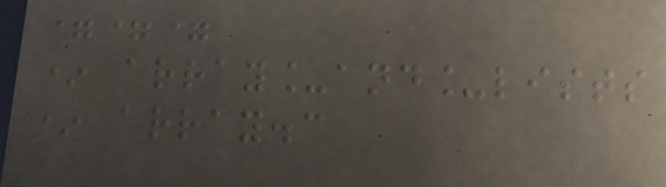===
* array_and_lists
* array.c
